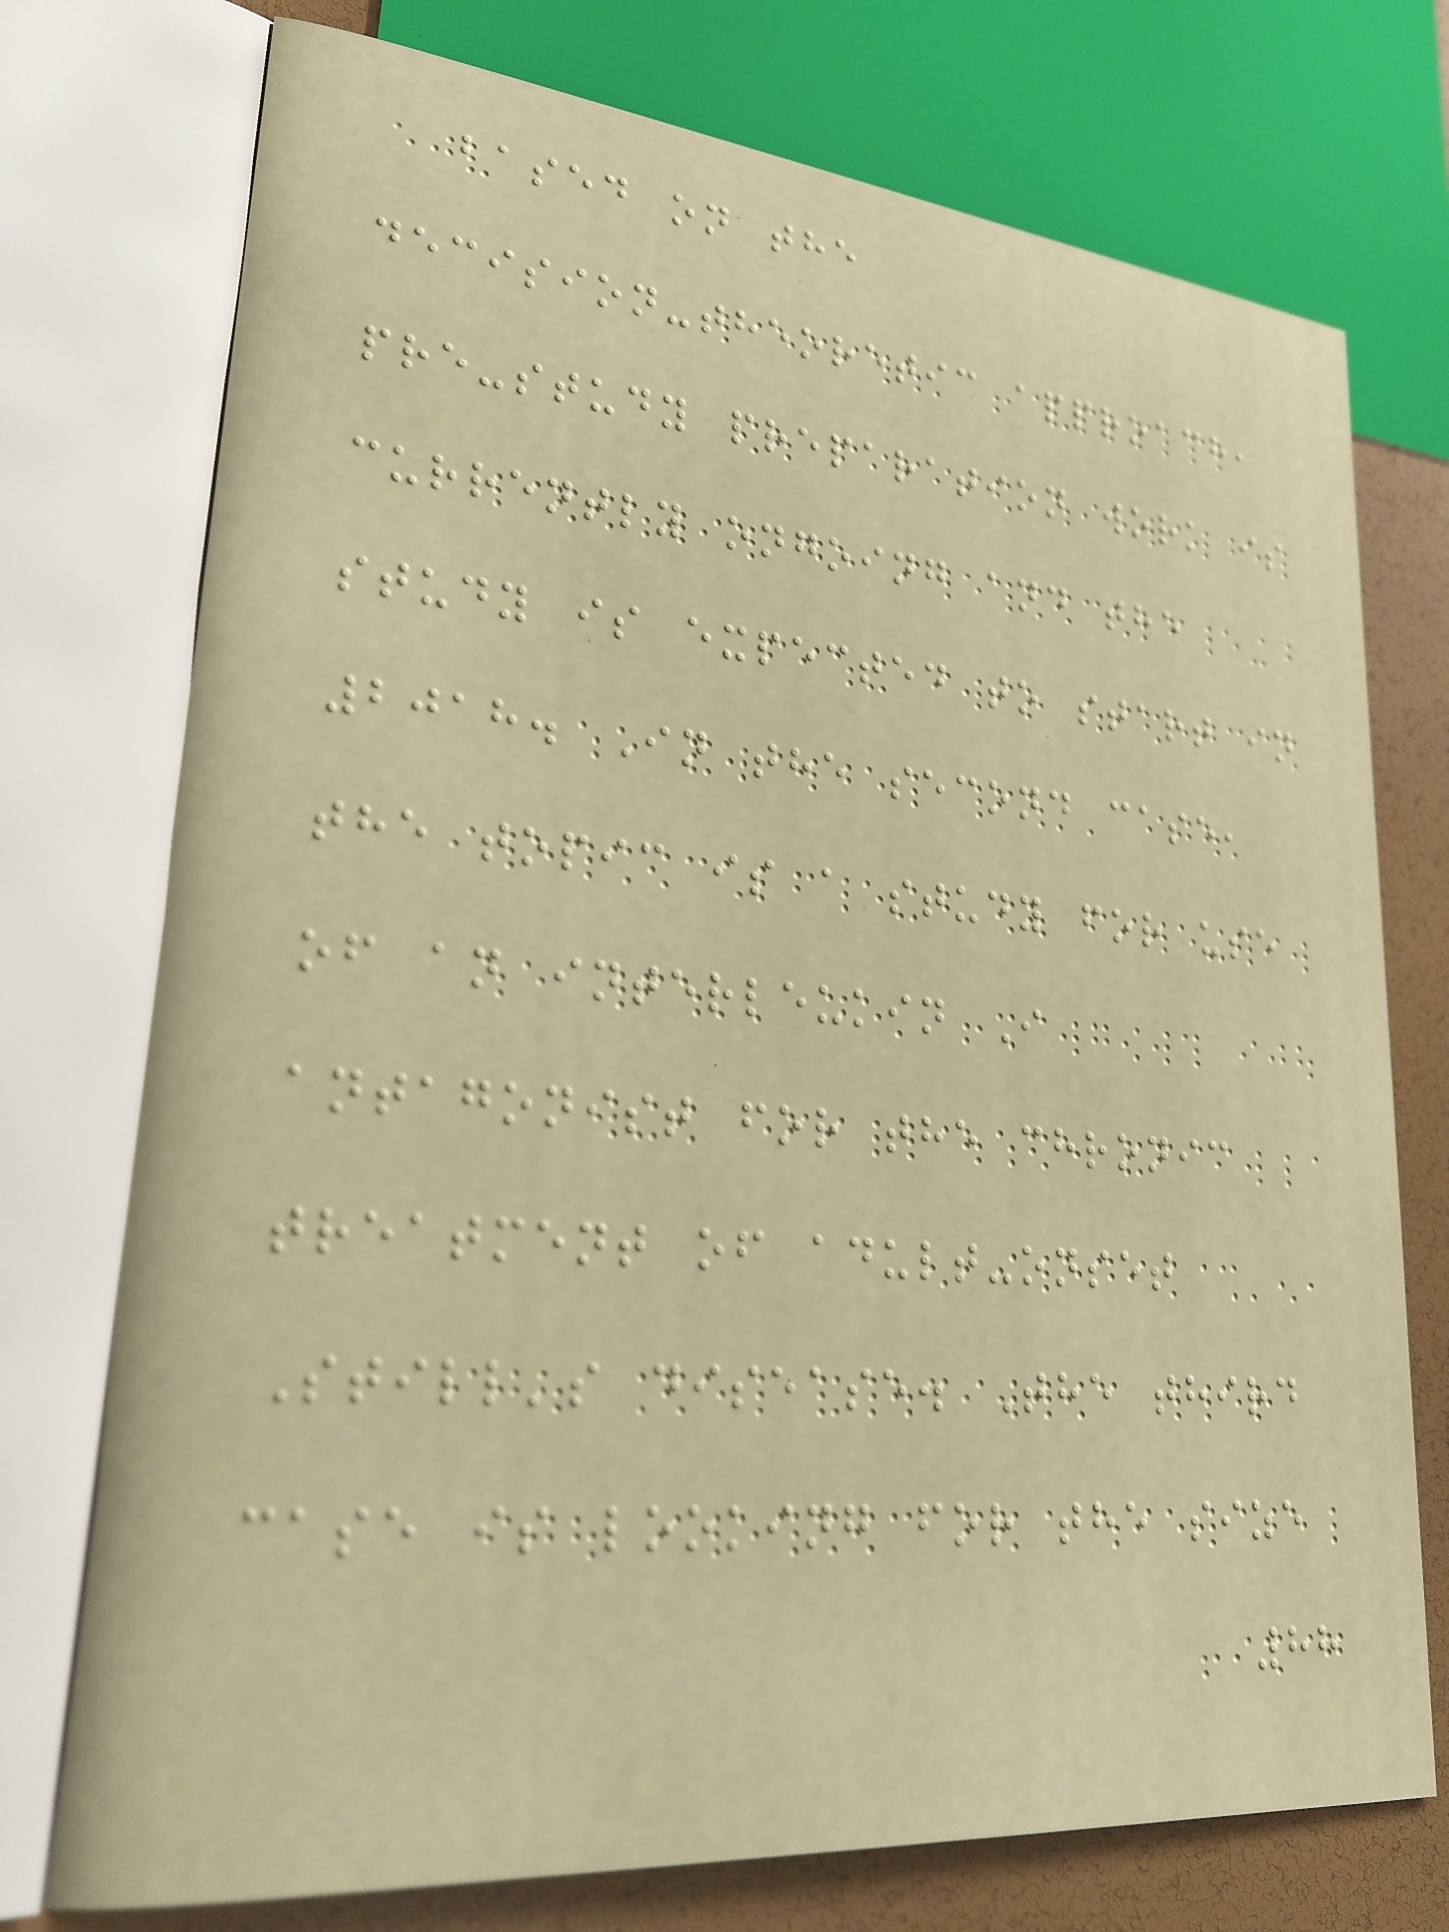based on the
decision-theoretic approach,
pre-study preparation work is
currently ongoing and the
study is expected to start in
2018. In the second case,
the topic is a study for use
of an interleukin I
antagonist for the chronic
treatment of adult-onset
Still's disease. The third
case is looking for the size
88
